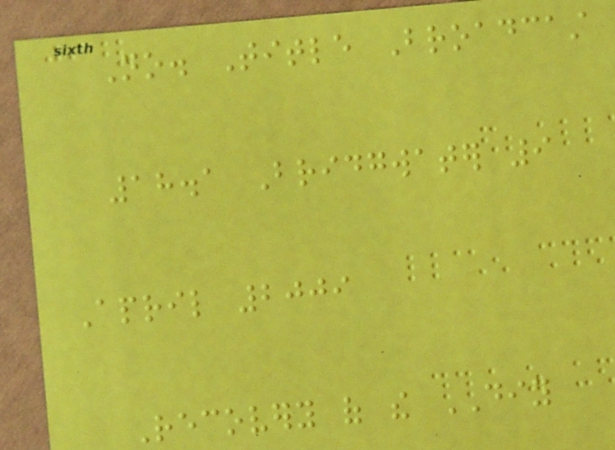No. Title Broadcast
18.1 Bridgwater 9
April 2009
Recovery of the DIY
